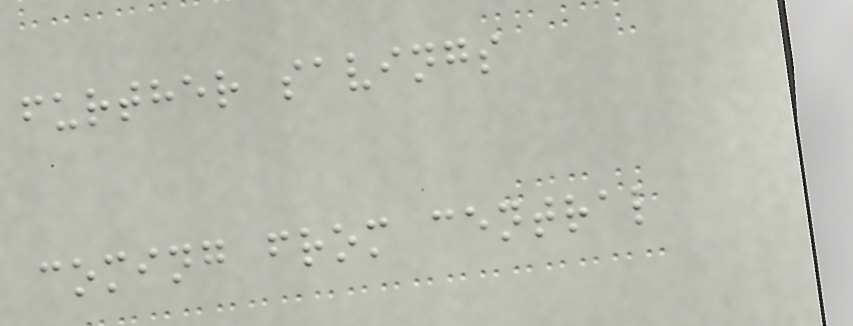further savings
coming from central
